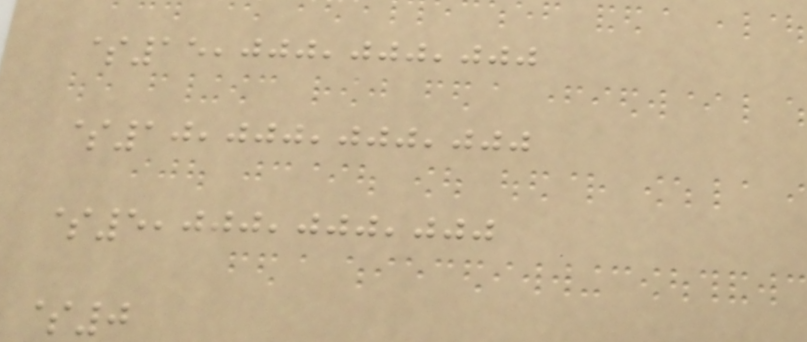$15,000,000,000
$10,000,000,000
$5,000,000,000
$0
